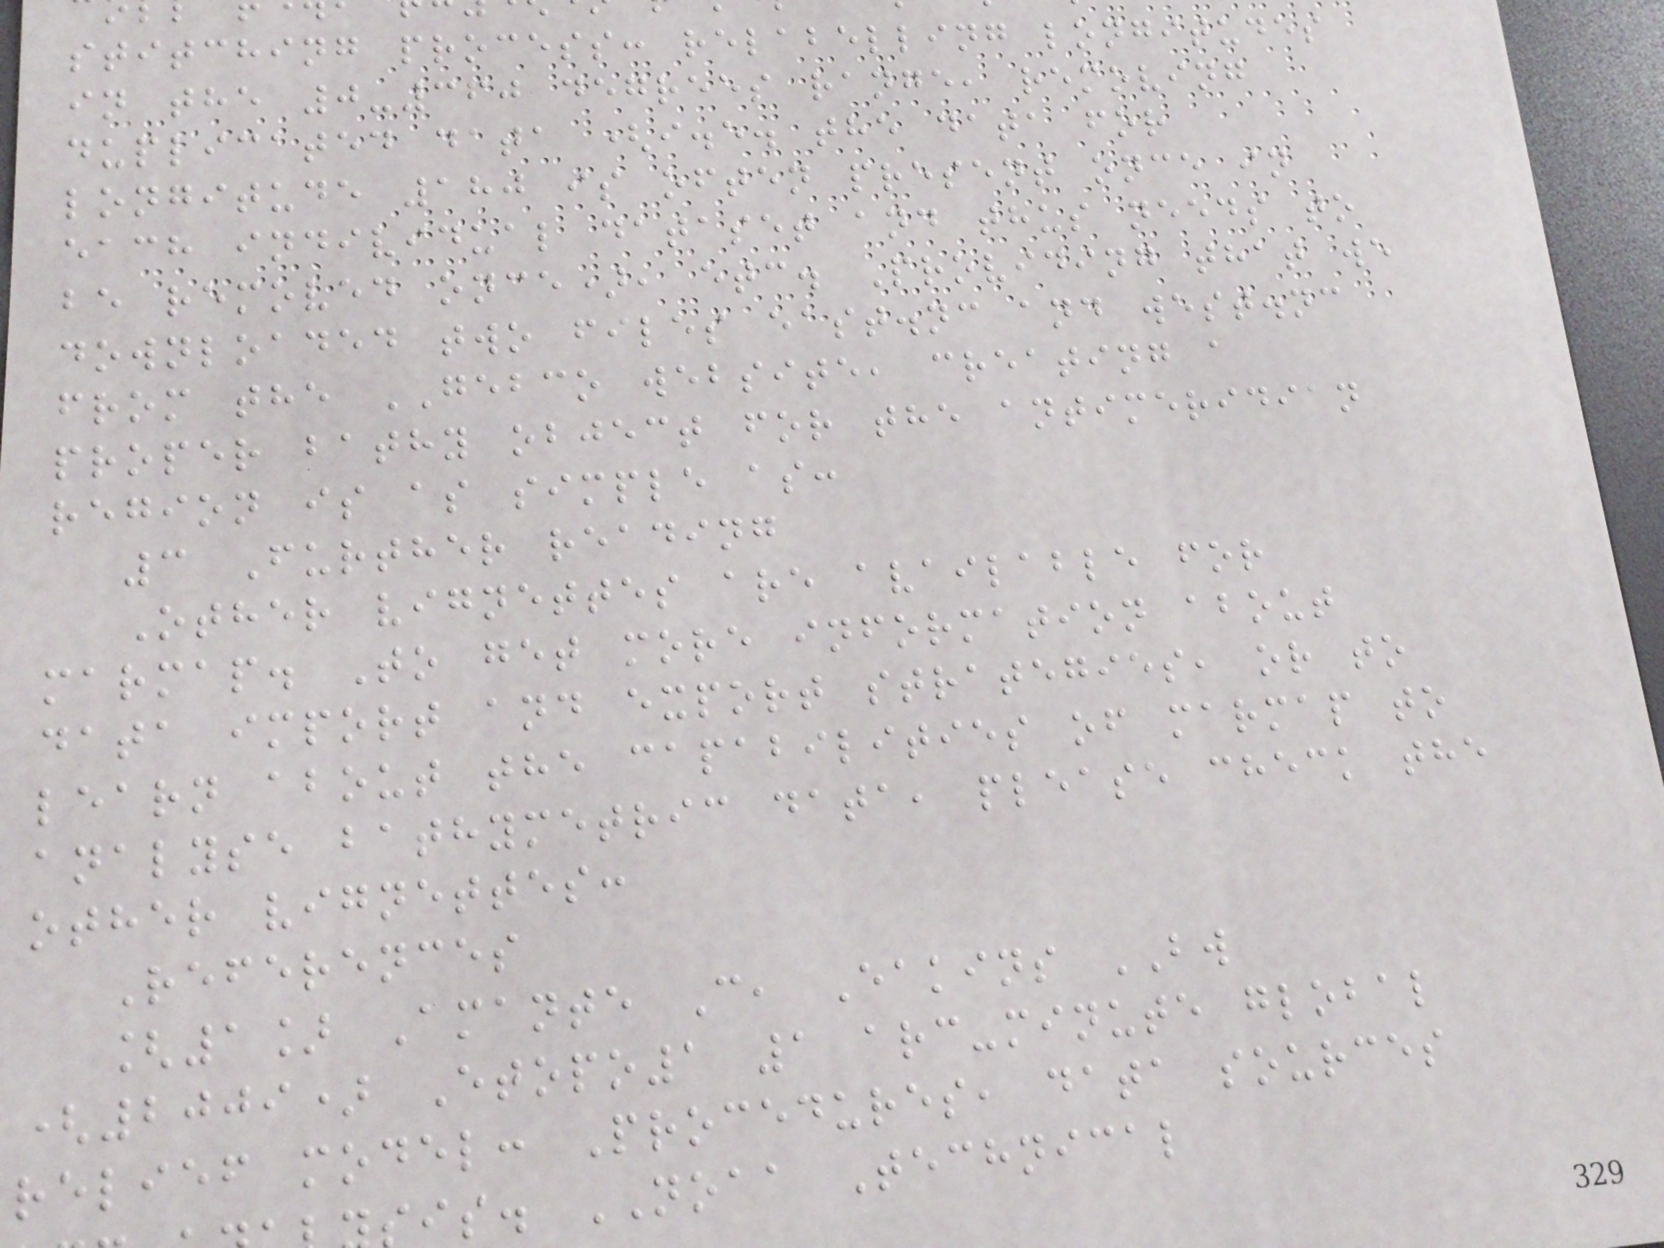stitching process: relabelling longitudes
in the 0-360 degrees range, removing
duplicated data (i.e. the data for
longitude 180 is often present once in
each individual dataset and thus needs to
be removed once), etc. Providing that we
downloaded two files east.nc and west.nc
from the GEBCO website, creating a
proper bathy object for the antimeridian
region is as simple as:
3 Further reading
Other vignettes are available for
marmap. To get more information about
data import and export strategies, or to
learn about the capabilities of marmap to
analyse bathymetric data, please check the
other vignettes:
References
[1] Amante C, Eakins BW
(2009) Etopo1 1 arc-minute global
relief model: Procedures, data sources
is. NOAA Technical
